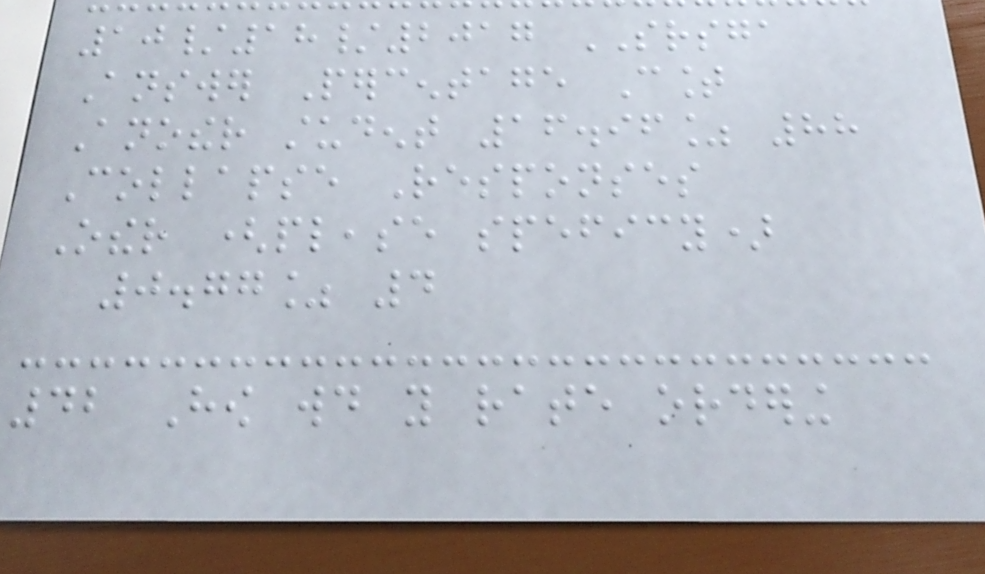10/18/2017 SRSGA
Answer Percentage Count
Another student 16.96% 88
Collapse Responses
Other (please speficy)
0.77% 4
42 How would you rate ordering
